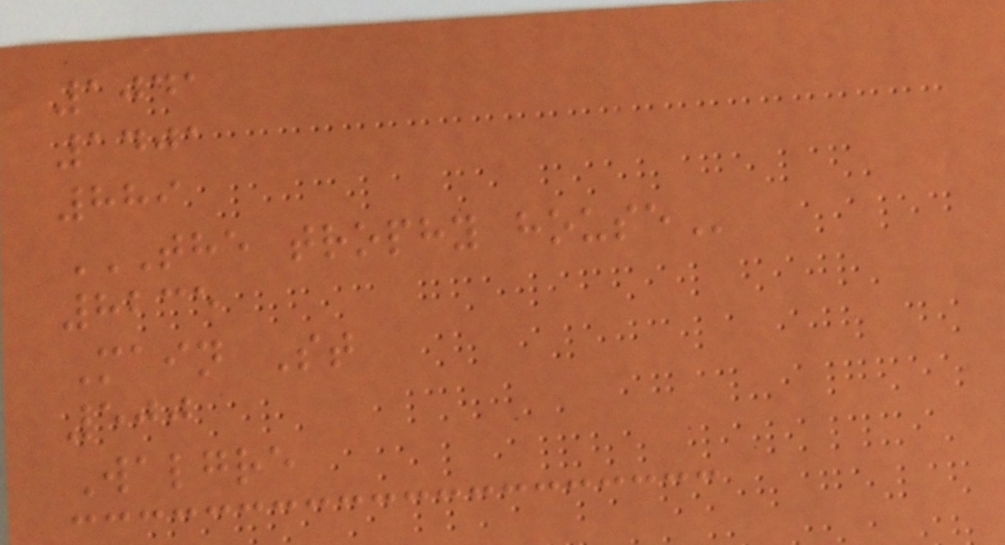1041
1401
889
THE TROPHY HOUSE
8235
Main St
500
Walgre
